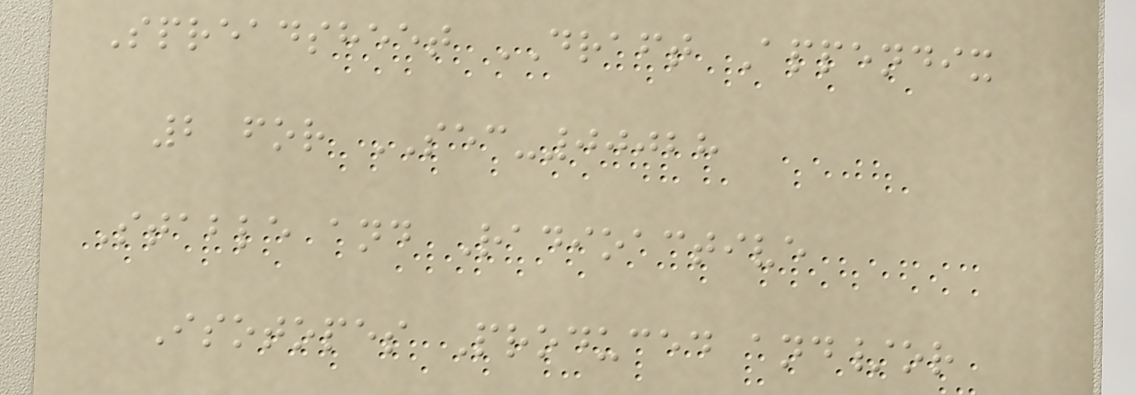Spreadsheet DRAFT Appendix
2 for SEC-00028
Stable and Radioactive
Isotopes Produced and/or
